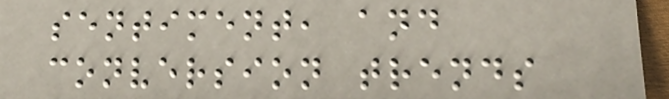sentiment, and
conversion trends
